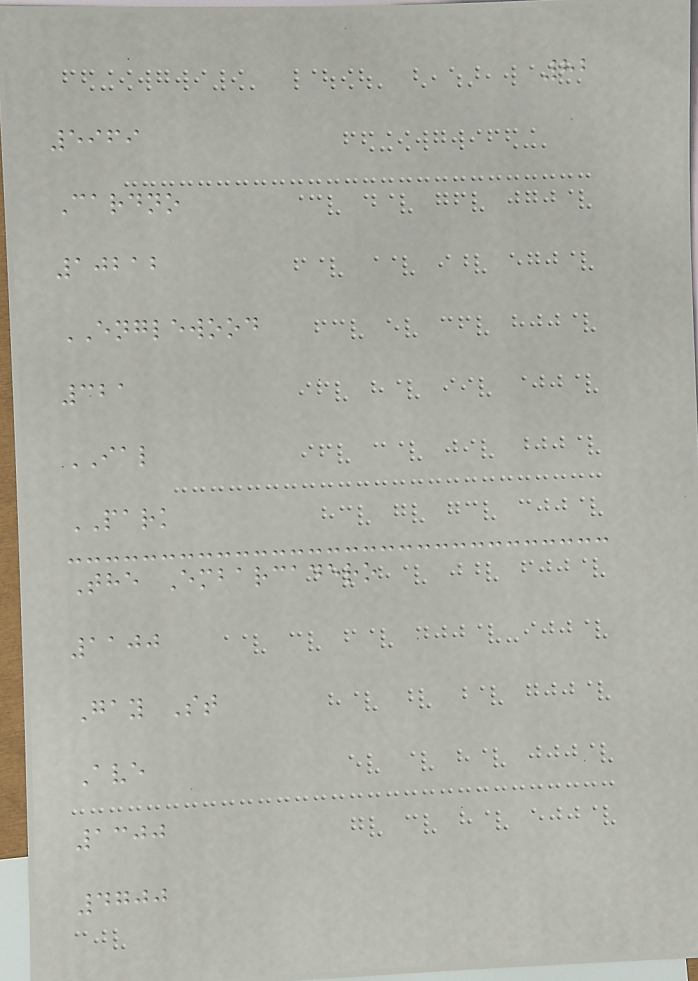82
5969
Cardno
10212
ENGLEWOOD
321
IAL
PARK
The Embarcadero
1100
Gay St
Ave
1300
4700
